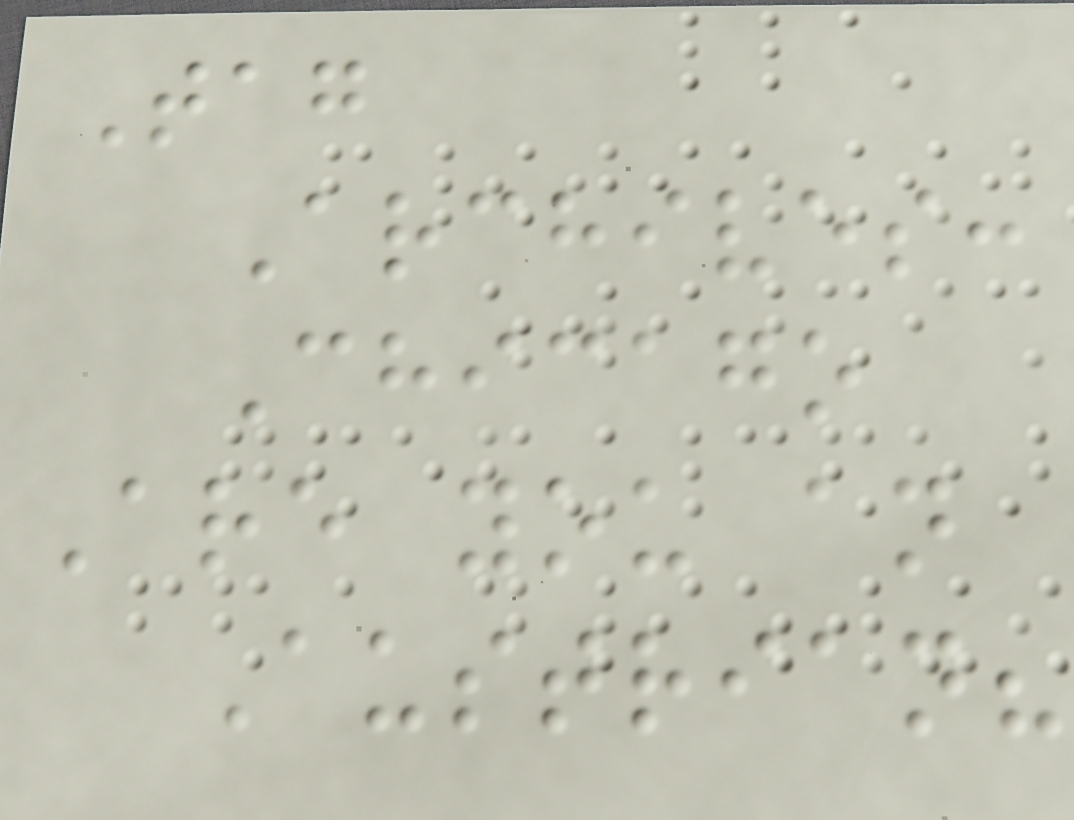Tag
Archives:
Chicago
Are you an
Austrian?
